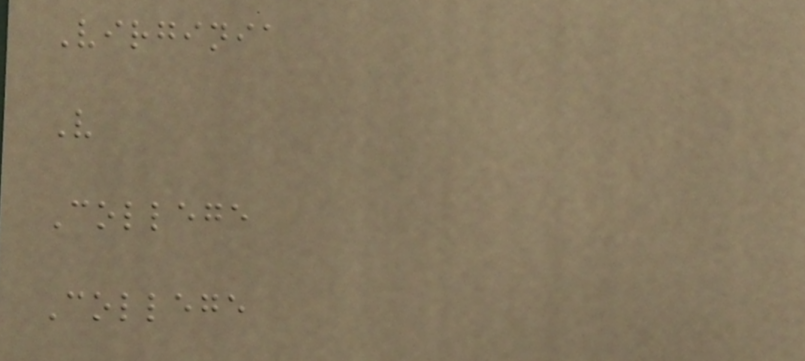Virginia
V
College
College
